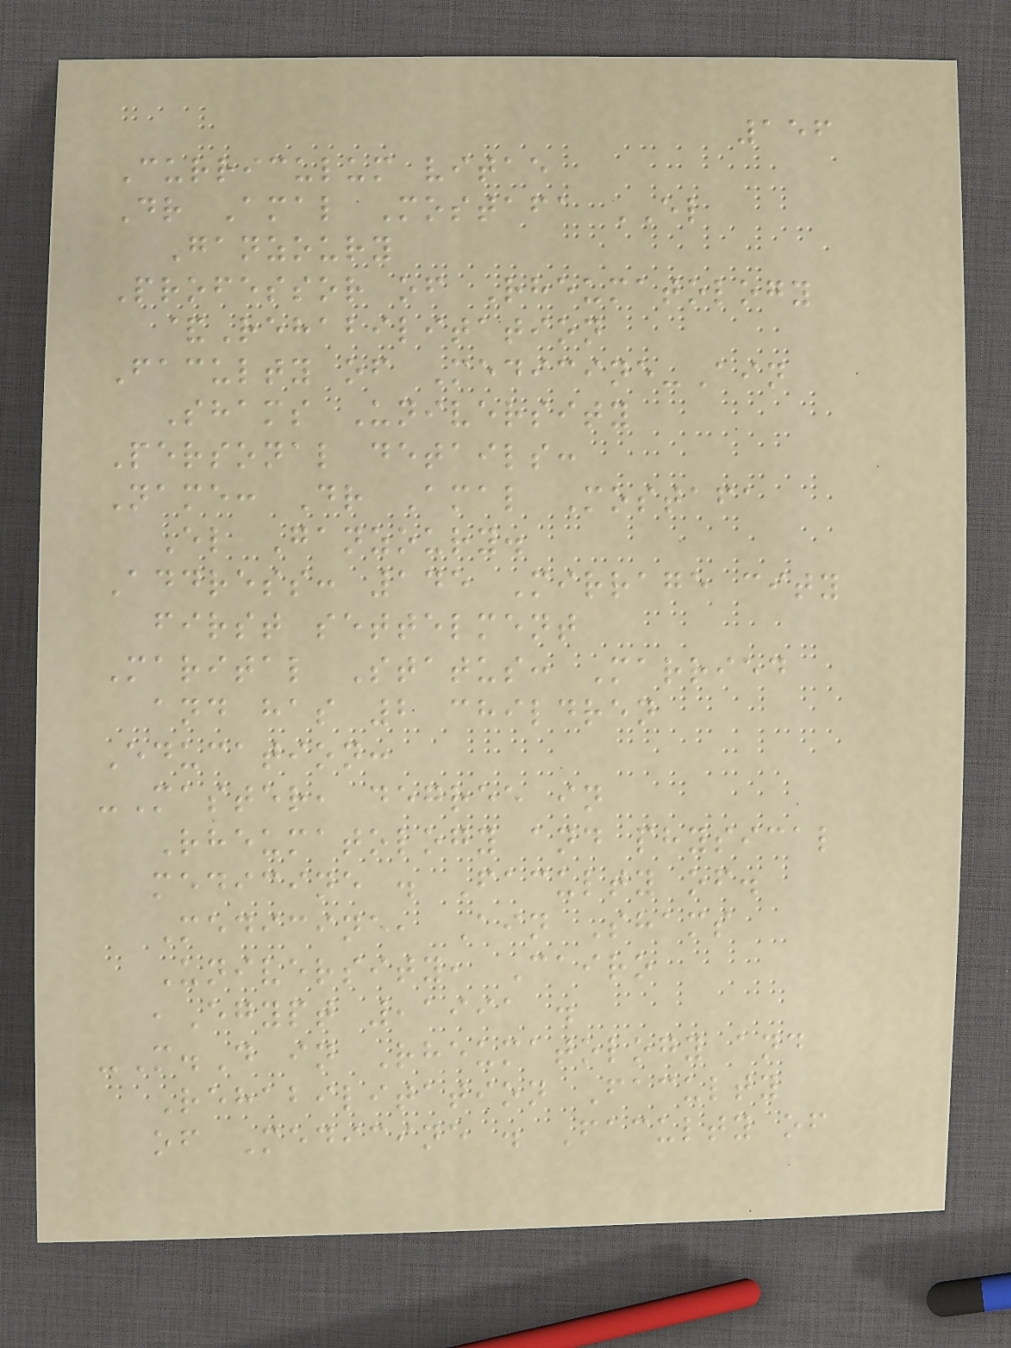156
Curriculum vitae
Dr Amal Mostafa EL
Ganzoury
Professor of Rheumatology
&Rehabilitation
Faculty of Medicine-Ain
Shams University
Personal details:
Name: Dr Amal Mostafa
El Ganzoury.
Address: 145 Mirrage city
first settelment
Marital Status: Married
and has 2 children
Education:
-Master, degree in
Rheumatology and physical
medicine . Faculty of.
Medicine, Ain Shams
University, Cairo
,Egypt ,1991 .
-M.D in Rheumatology and
Rehabilitation Faculty
of Medicine . Faculty of
